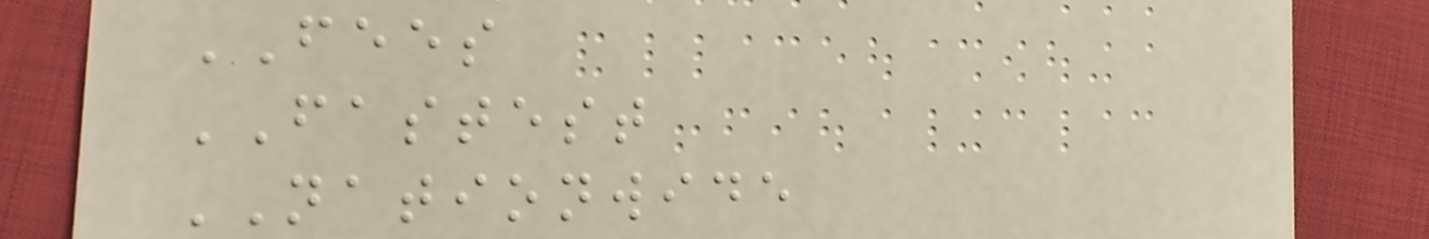FEES
FASTEST
NATIONWIDE
